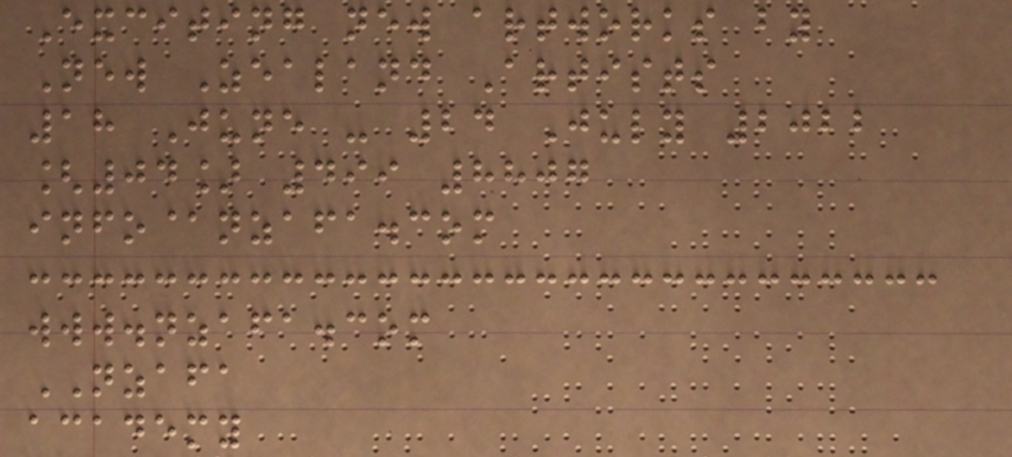Exciting new artworks by
New Zealand Artists
18 June - 24 July 2022
[04] 499 8807
info@nzafa.com
www.nzafa.com
NZAFA
academy
